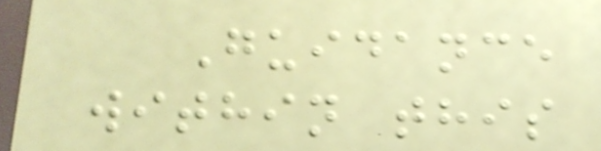Guidance
within this
